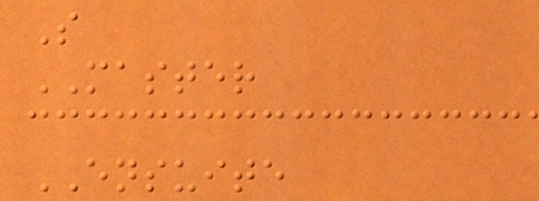S
MASTER
ENSUITE
